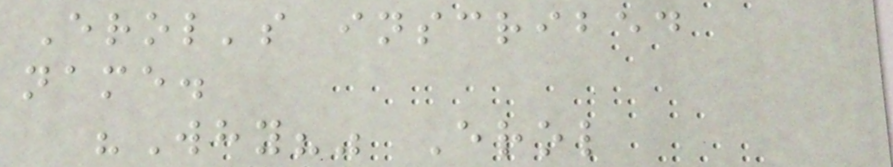Erol's inscribed
name.
"Why?" Erol
